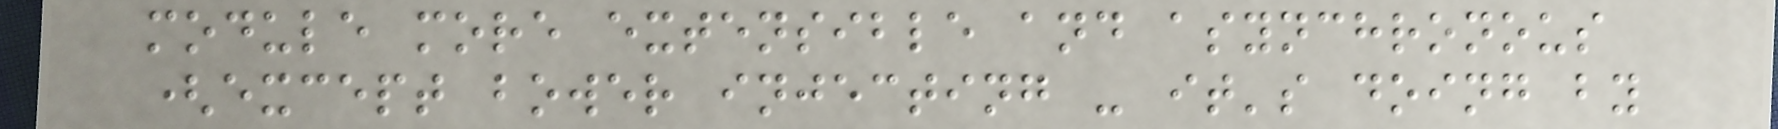module more extensible and asynchronous
(except bower injecting - it's doing by
